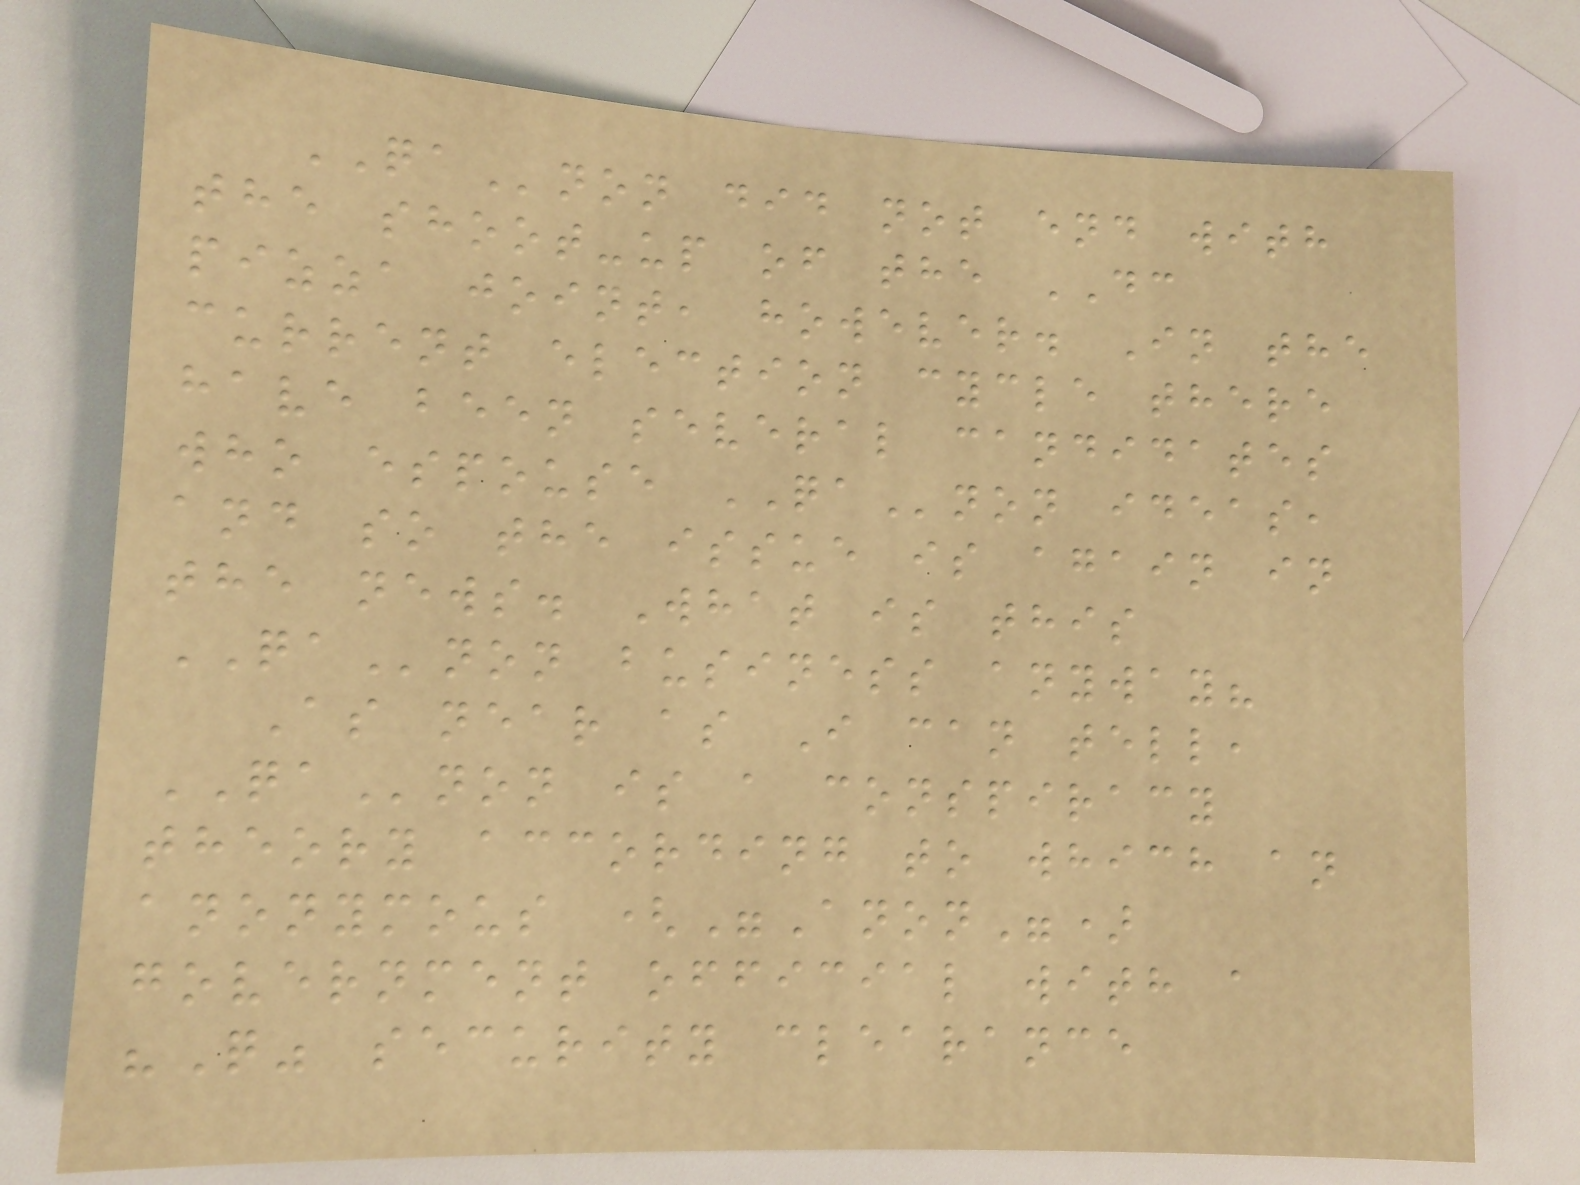QAnon did not end with
the shoot-up of the DC
pizza joint, however. In the
current election cycle there
have been several candidates
who espouse QAnon ideas,
and so the issue is again in
the news. What is this
QAnon business anyway?
As near as I can tell,
QAnon is a conspiracy
theory according to which an
anonymous ("Anon")
government official with a
"Q" security clearance
